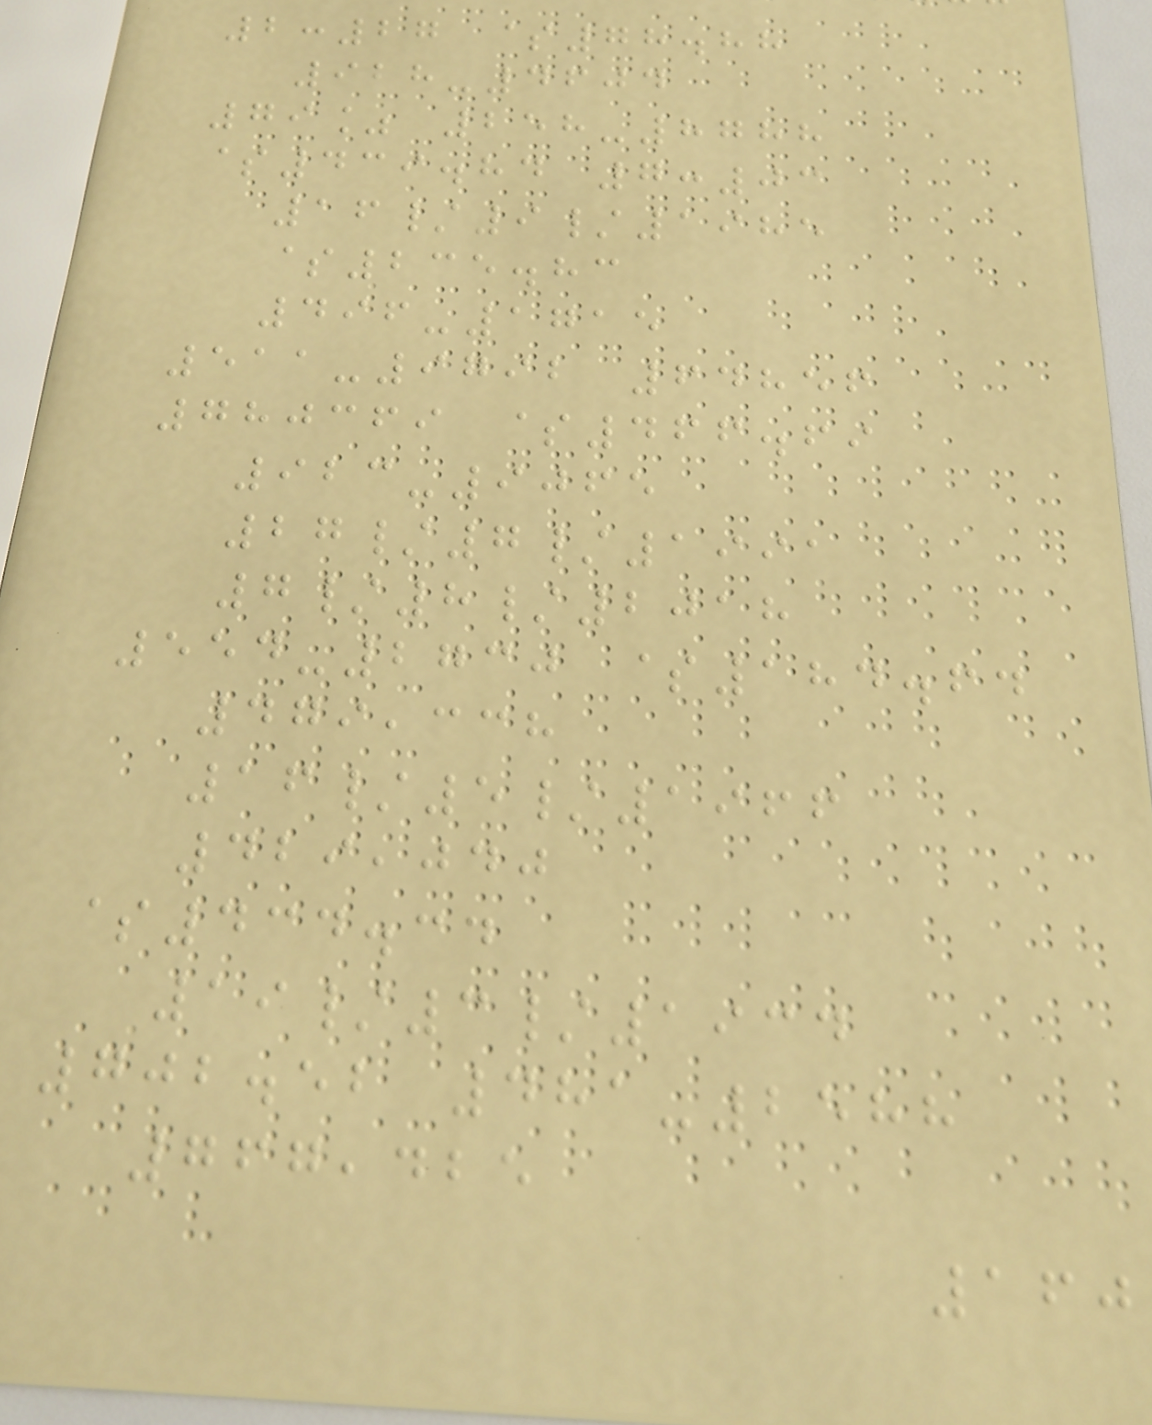2:27 $78.88
928-4604
79% 258-8788
$439.84 7:03
16/9/1985
$235.83
496-1715
511-9792 64856
780369 $466.69
923-9065
27/7/1991
7/8/2018
554-2730 $184.64
479,338
16/5/1966
429,040
$434.34
19/3/1934
702.52 481-2588
767,425
160
